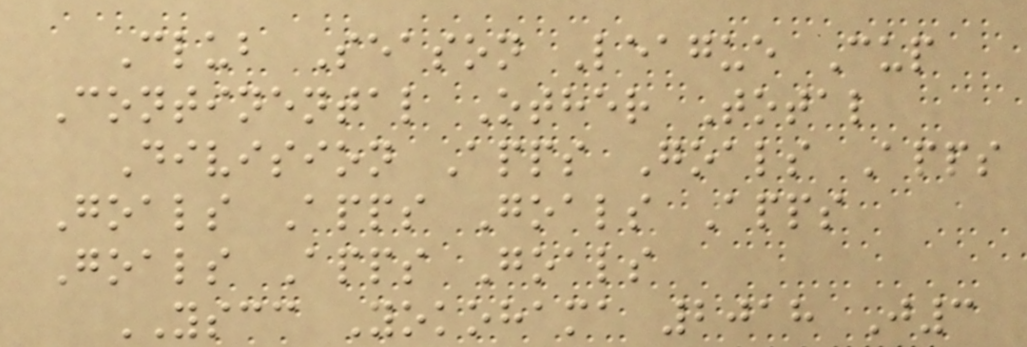Club Season League Cup
Continental Other Total
Division Apps Goals Apps
Goals Apps Goals Apps
Goals Apps Goals
YSCC Yokohama 2018 J3
